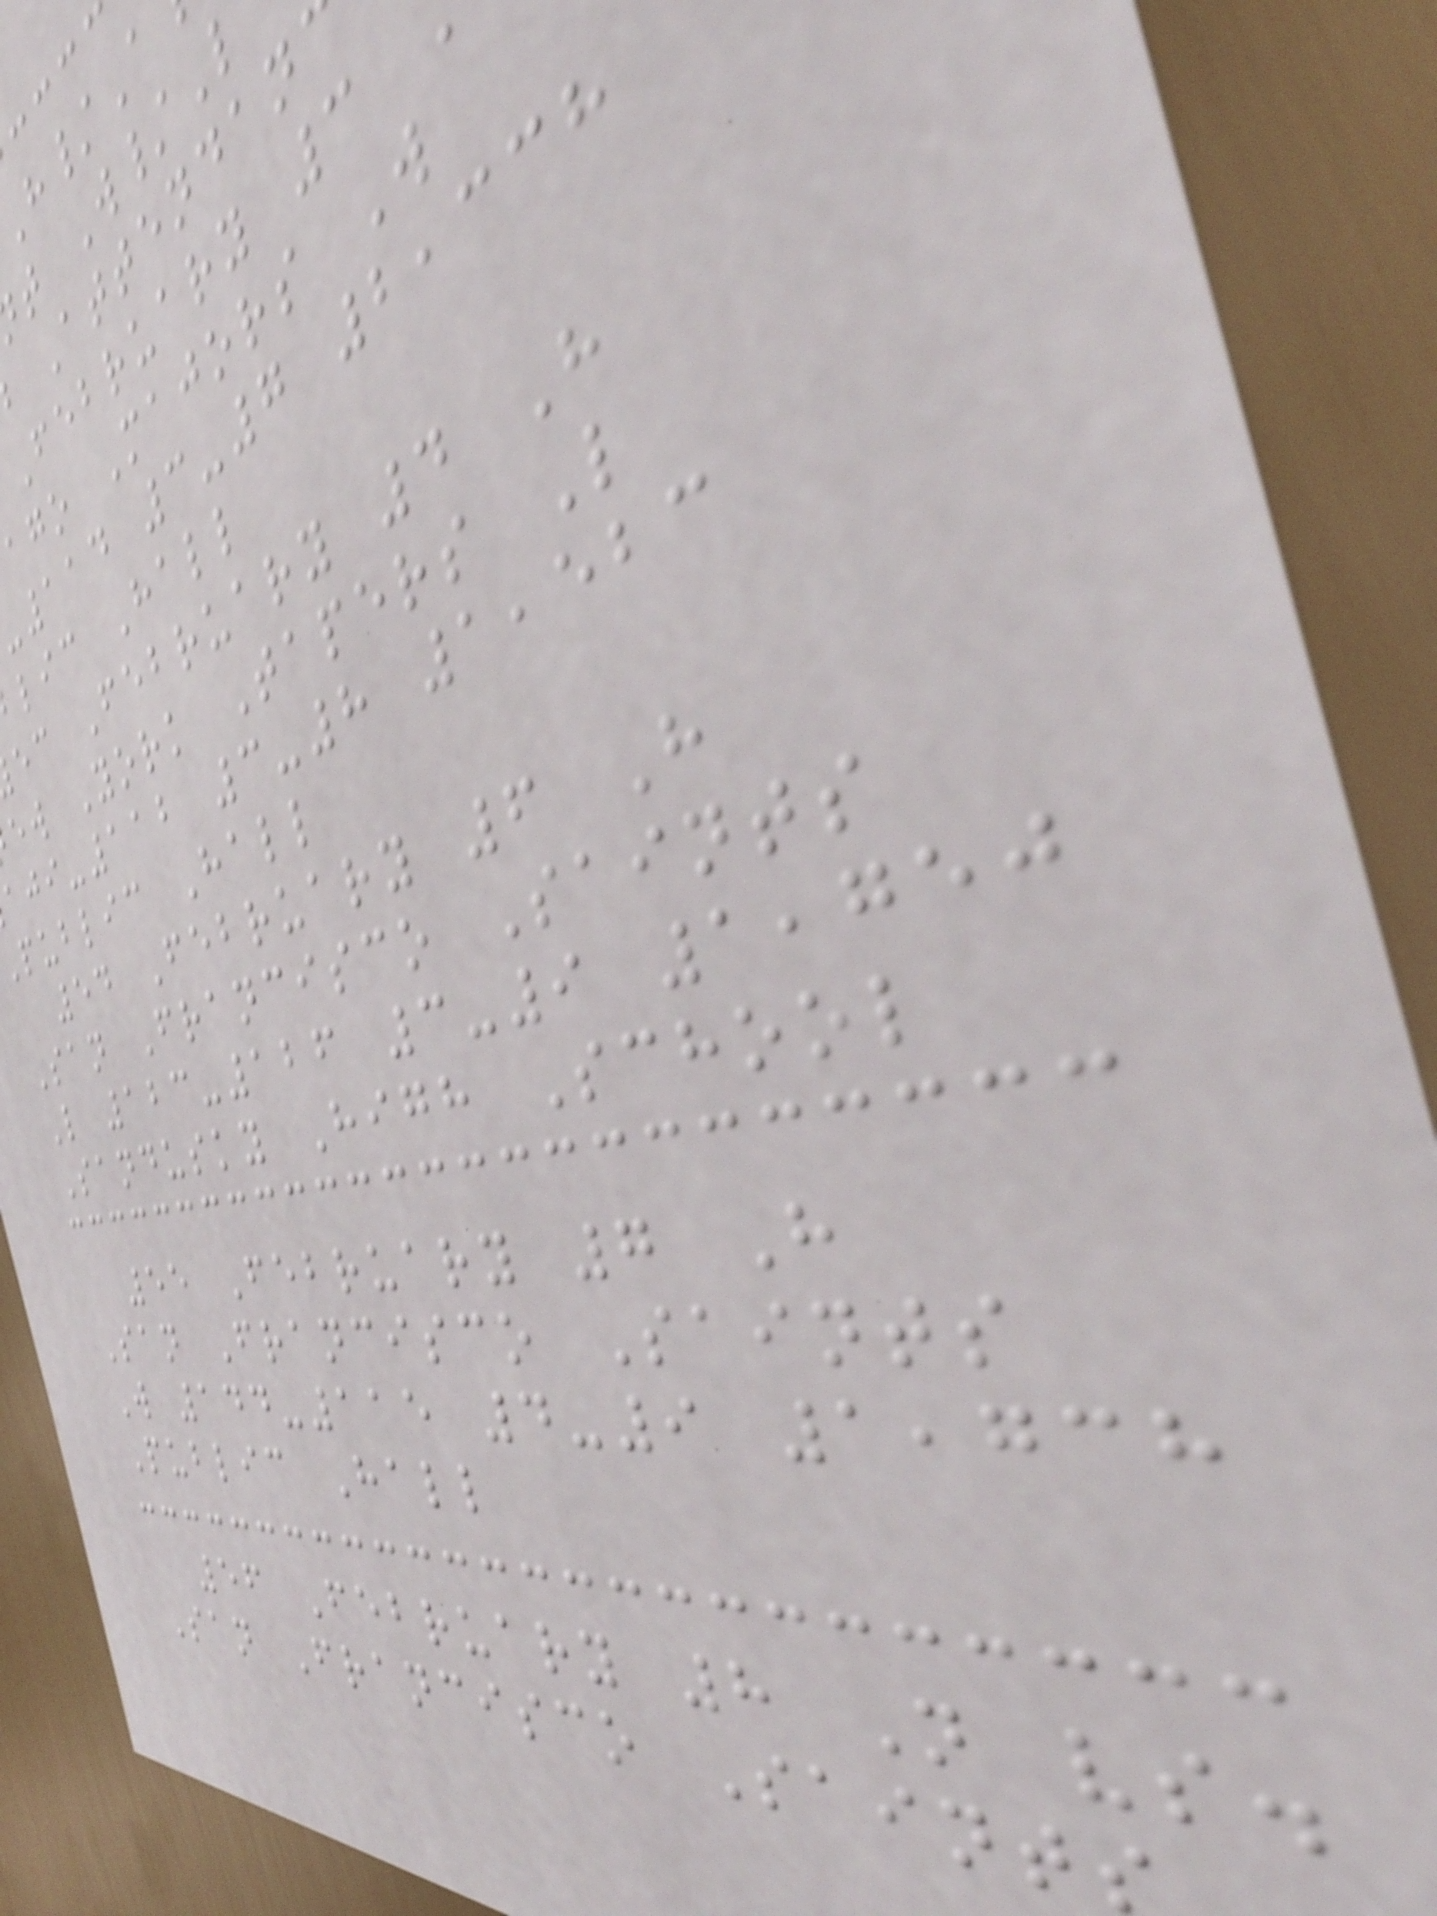t W/L
Attendan
February 3
ago Majors W
114 3-7 2,338
lic Hall
ec February 4 H
ew York Tapers L
-112 3-8 1,523
public Hall
54 February 6 H
San Francisco Saints
L 123-126 3-9 1,750
Sandusky High School
55 February 7 H
San Francisco Saints
W 144-115 4-9 1,738
Public Hall
56 February 8 N vs.
San Francisco Saint
